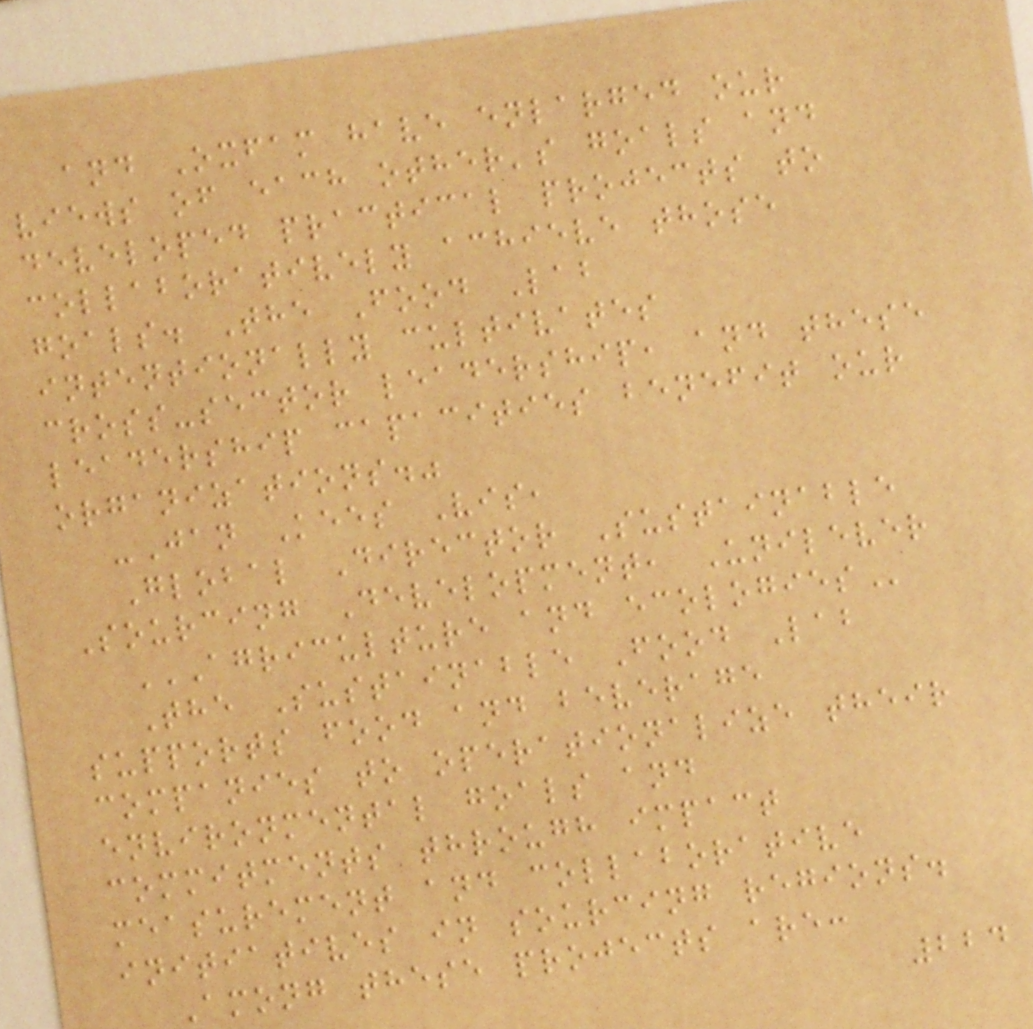and Oxfam have enlarged our
views of each other's goals and
developed practical projects to
collaboratively achieve those
goals. The Food Lab
intentionally cultivates
cross-sector leadership, and these
leadership capacities benefit our
organizations."
-Jan Kees Vis,
Global Director Sustainable
Sourcing Development, Unilever
AGRICULTURE AND ECOLOGIES
The Sustainable Food Lab
supports food and beverage
companies to operationalize their
environmental goals and
commitments through impact
measurement and collaborative
initiatives in sourcing regions.
Among these projects are:
224
